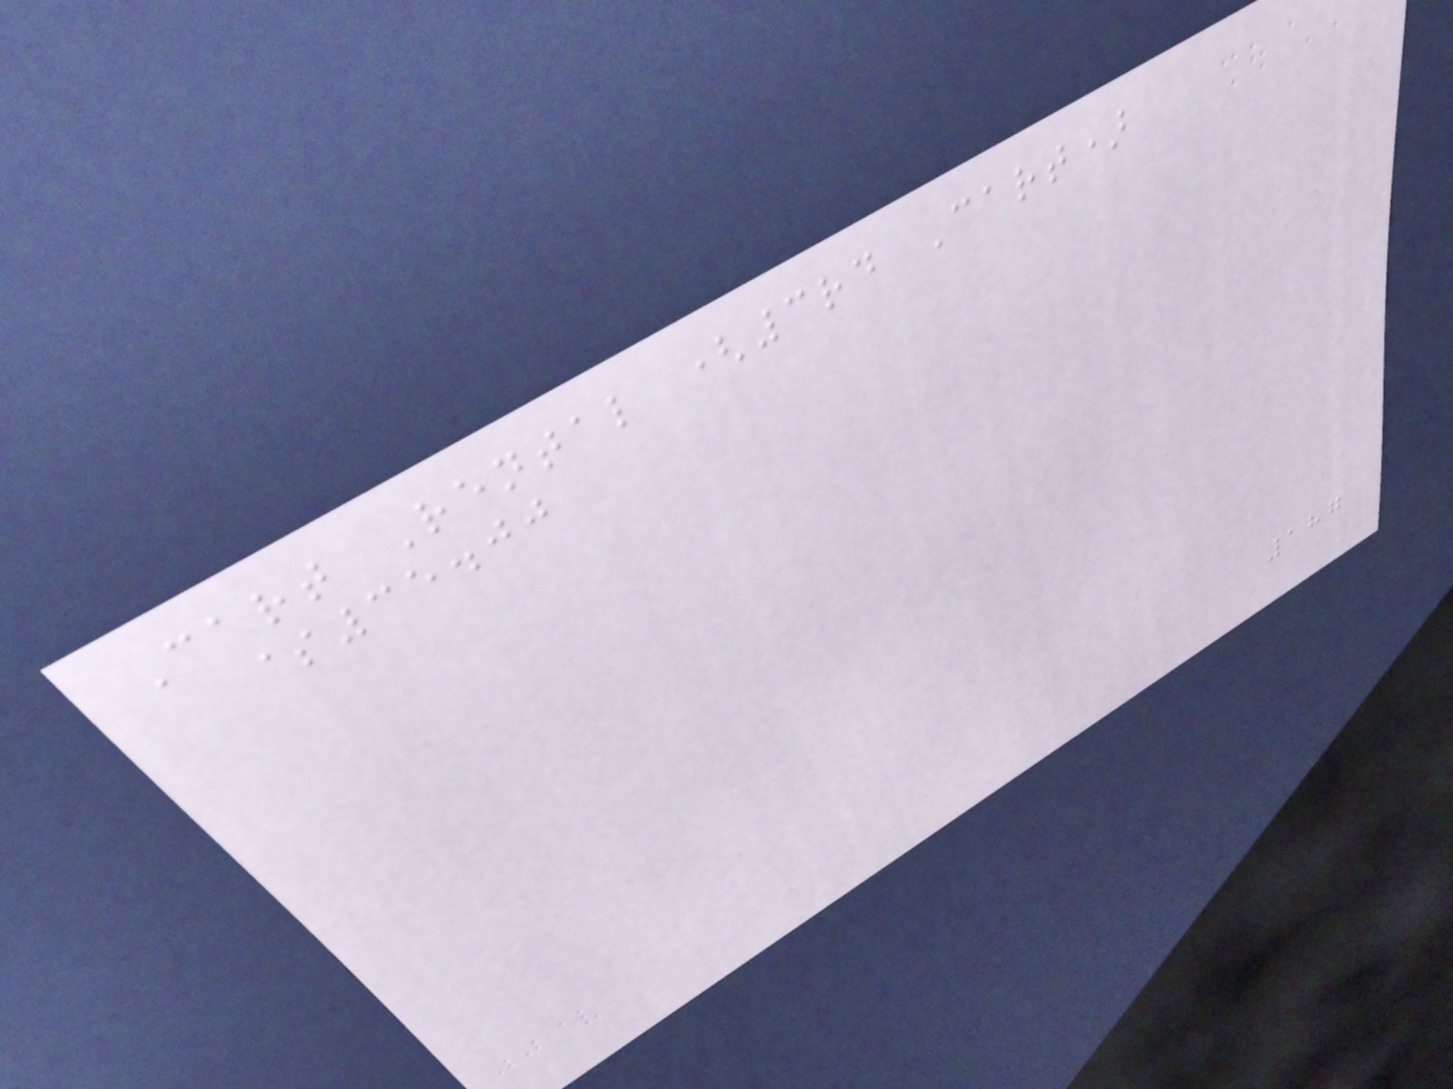Cart Rental (3rd Cart)
$35.00
187
